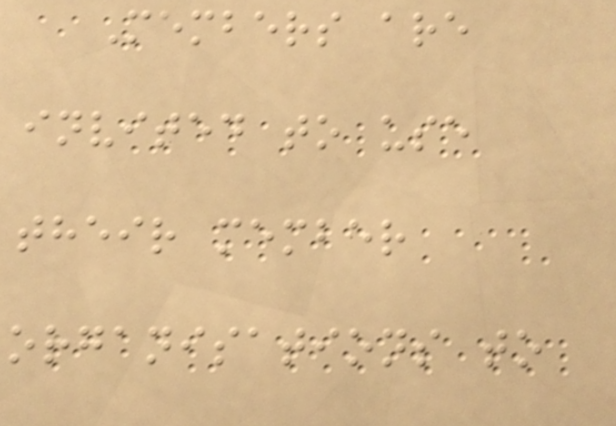Members are
invited to use
their member
organisations to
